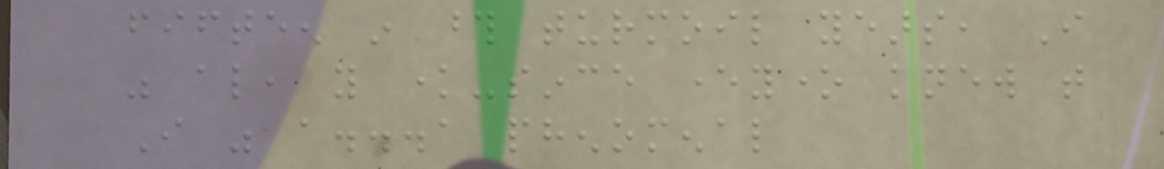fifteen in those turmoil years, I
was also, you know-since everyone knew that
I was a...a phenomenal
